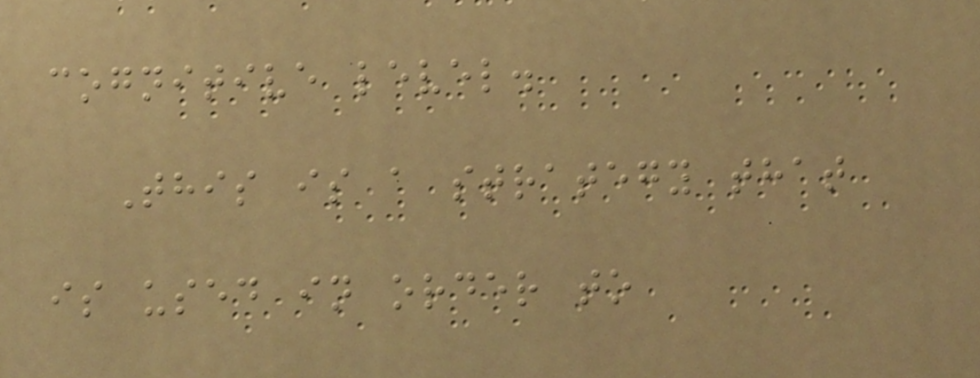cognitive level.
This is a strategy that
is used in order to
